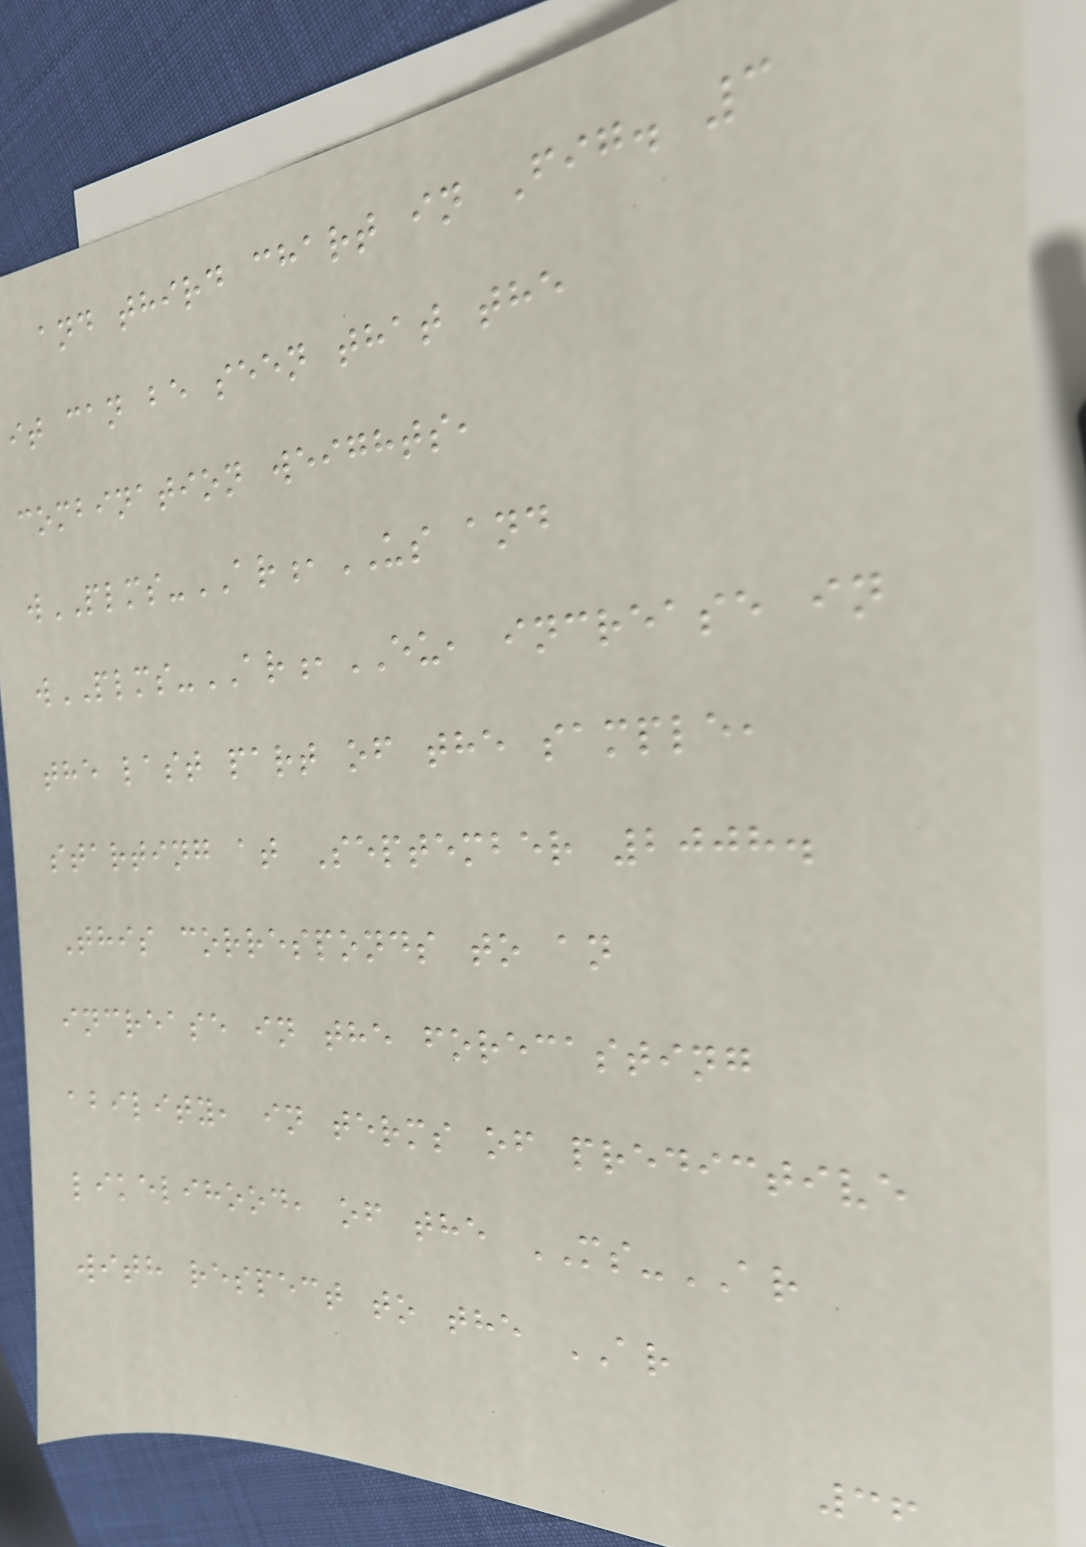and third chart in Fig. 3
it can be seen that the
combination weights,
wPLMS-AR,US and
wPLMS-AR,EU, increase in
the last part of the sample,
starting at September 2008.
This corresponds to an
increase in the forecasting
ability, in terms of predictive
likelihood, of the MS-AR
with respect to the AR
36
